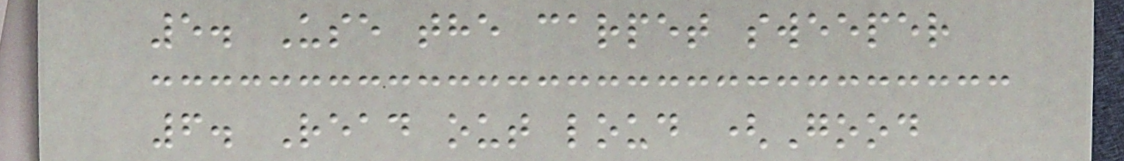5. Use the carpet sweeper
6. Read out loud (Good
